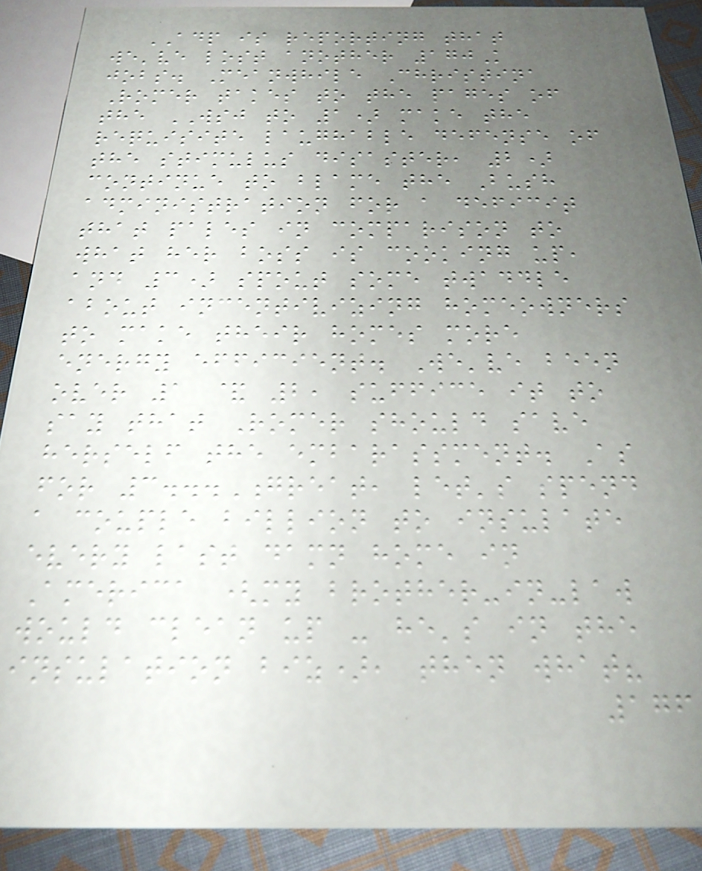ADP is reporting that
we've lost another 170K
jobs. Meanwhile Christina
Romer takes to the pages of
the WSJ to 1) make the
requisite laughable defense of
the stimulus disaster, 2)
continue to blame the Bush
administration for a deficit
that pales in comparison to
what her boss is cooking up,
and 3) spout some twaddle
about incentivizing homeowners
to make their homes more
energy efficient. We've been
over 1 & 2, suffice it to
say that Romer should save
herself the embarassment. As
for 3...Great, let's spend
a couple billion to insulate
every last damn home in
America (my brother-in-law
would clean up - he's in the
insulation biz), then what?
176
